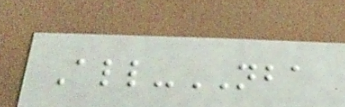All-NBA
